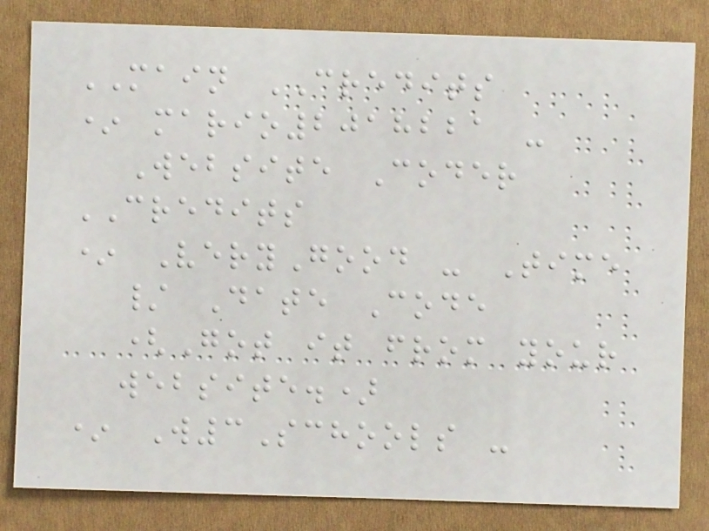MAIN CREDITS
* mario2018221 -
Website Coder
CREDITS
* VeryGood - Time
/ Date Code
(Got it from your
website.)
* W3Schools -
